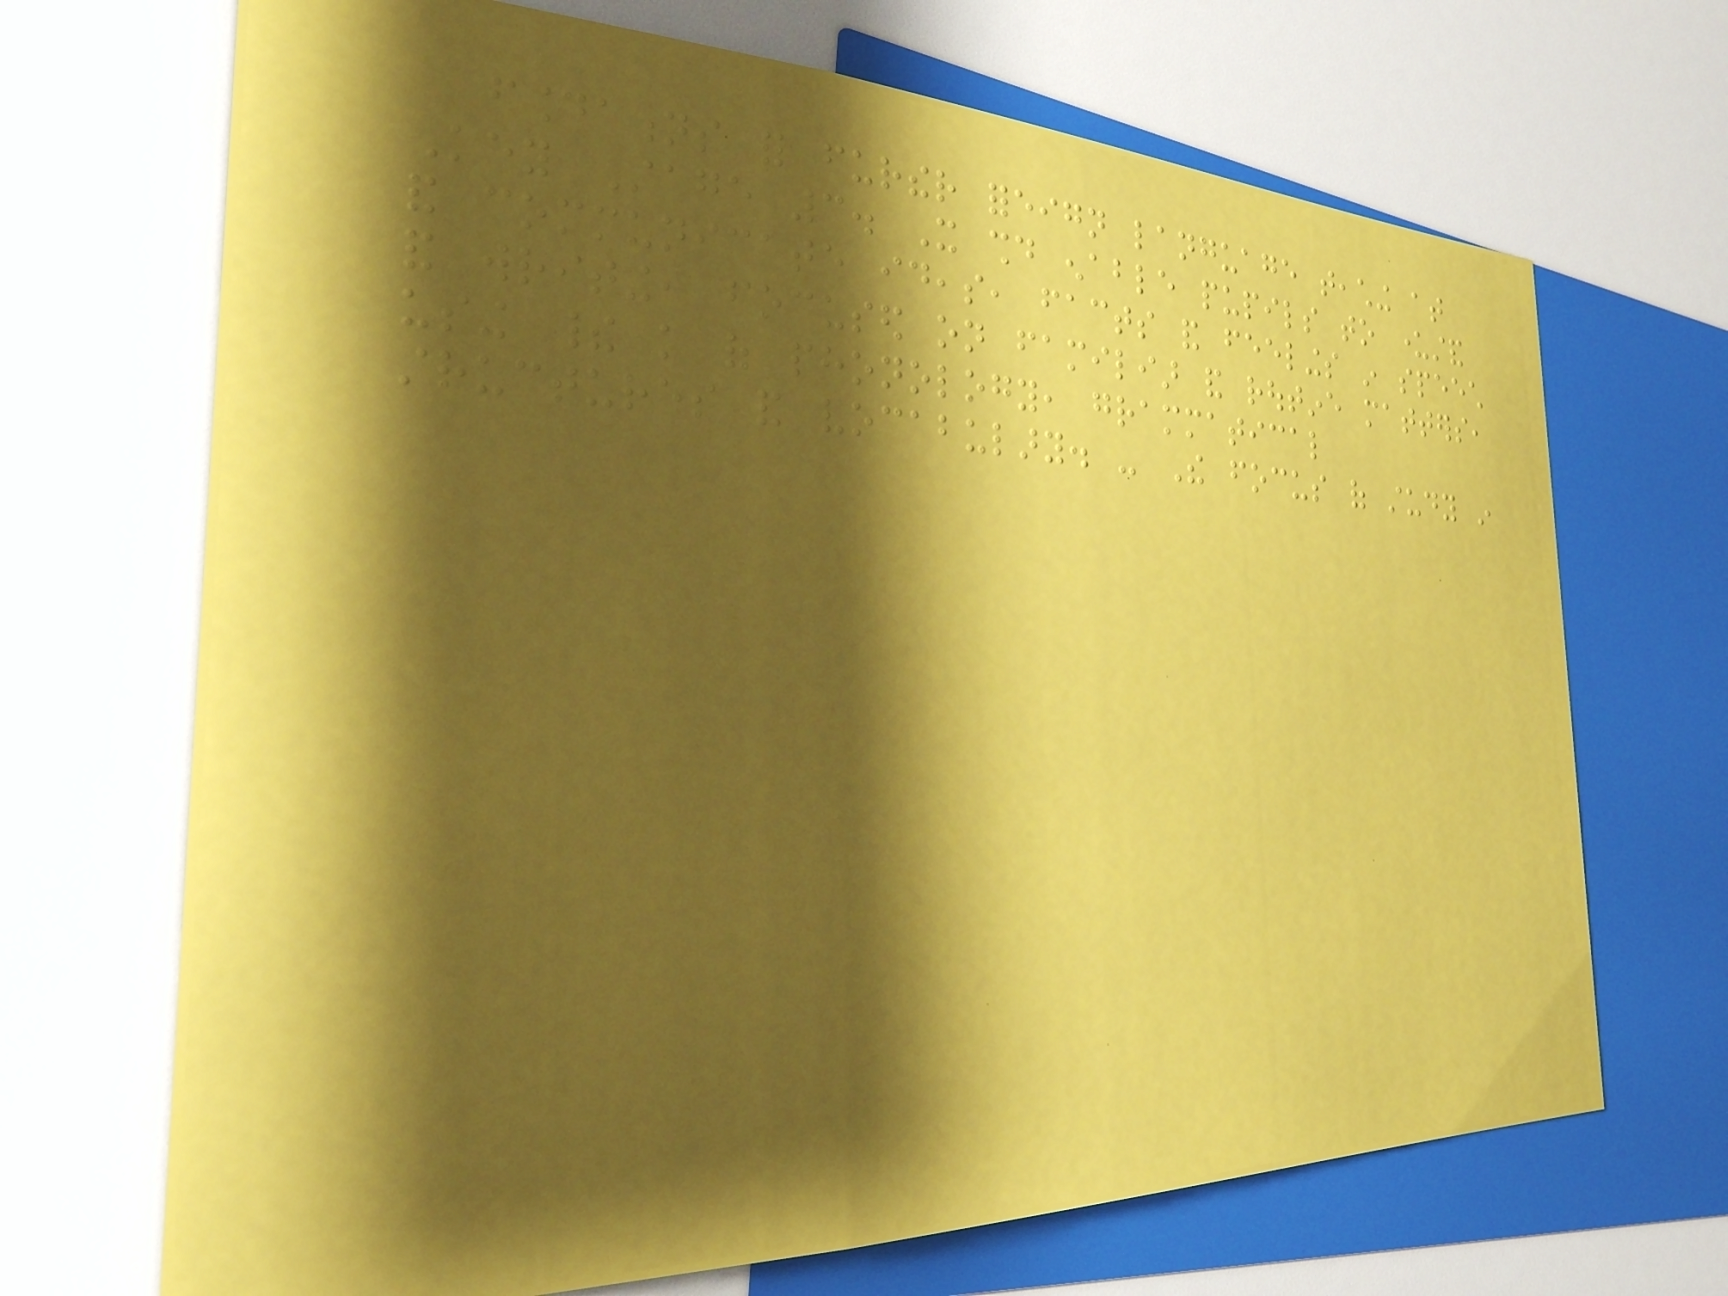foundations for further foreign language teaching at
Key Stage 3. It should enable pupils to understand
and communicate ideas, facts and feelings in speech
and writing, focused on familiar and routine matters,
using their knowledge of phonology, grammatical
structures and vocabulary. - The focus of study in
